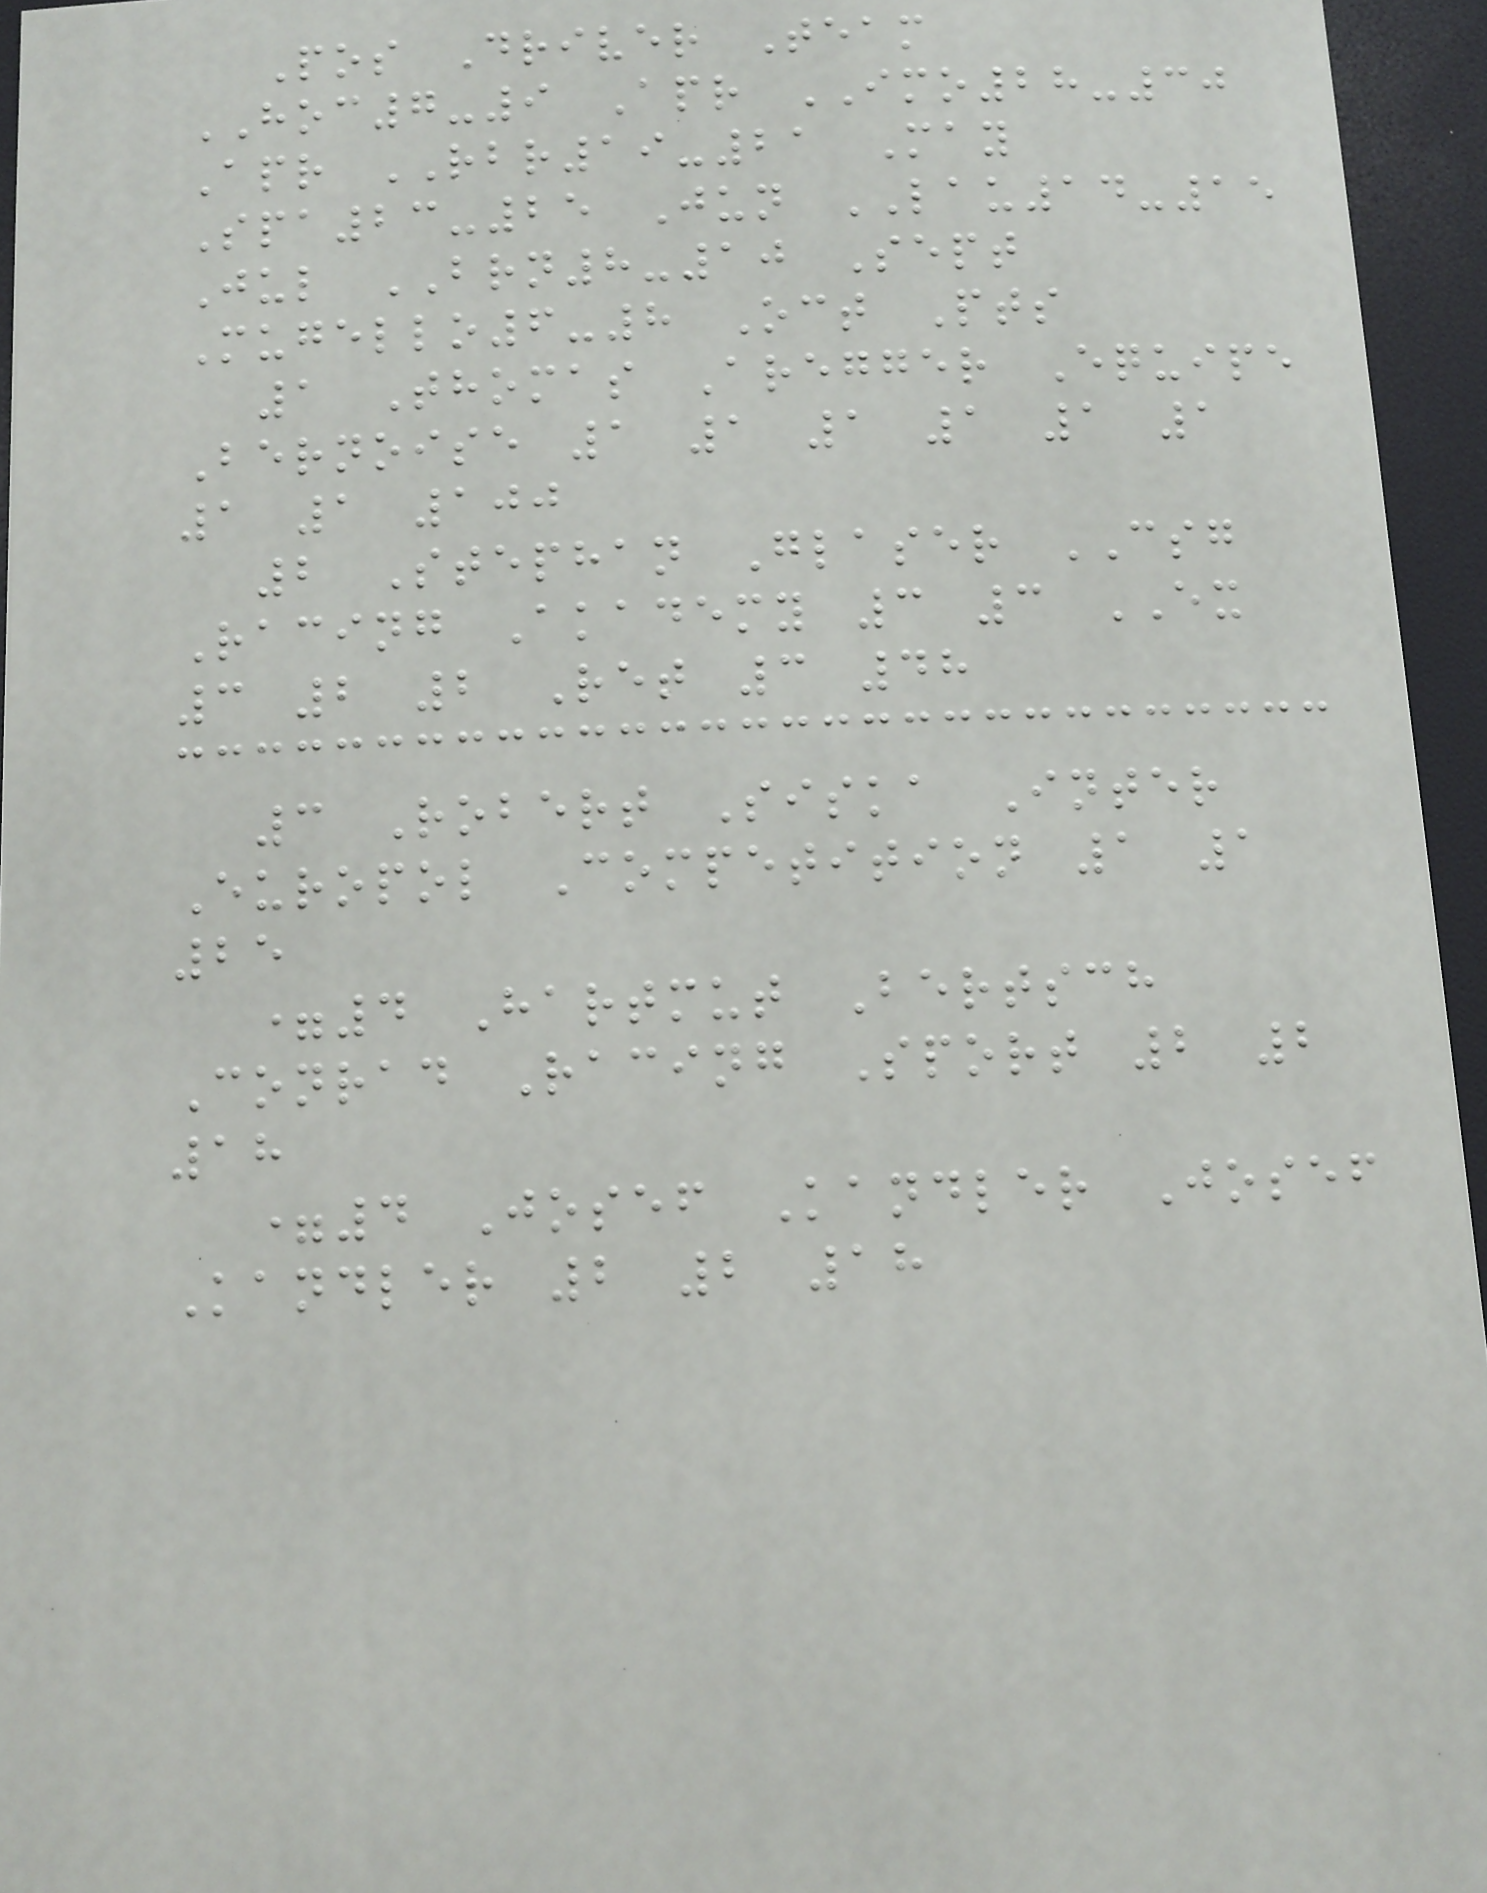Pos Driver Team
HOC7-9 Apr IMO28-30
Apr RBR19-21 May
Spa23-25 Jun LAU14-15
Jul BRN8-10 Sept
Mugello6-8 Oct Pts
1 Thomas Aregger Equipe
Bernoise 1 1 1 1 1 1
1 1 100
2 Stephan Glaser CSG
Racing Akademy 3 3 EX
3 2 2 Ret 3 48
3 Robert Siska Inter
Europol Competition 1 1
25
=4 Hartmut Bertsch
Conrad Racing Sport 2 2
18
=4 Josef Kandler Josef
Kandler 2 2 18
